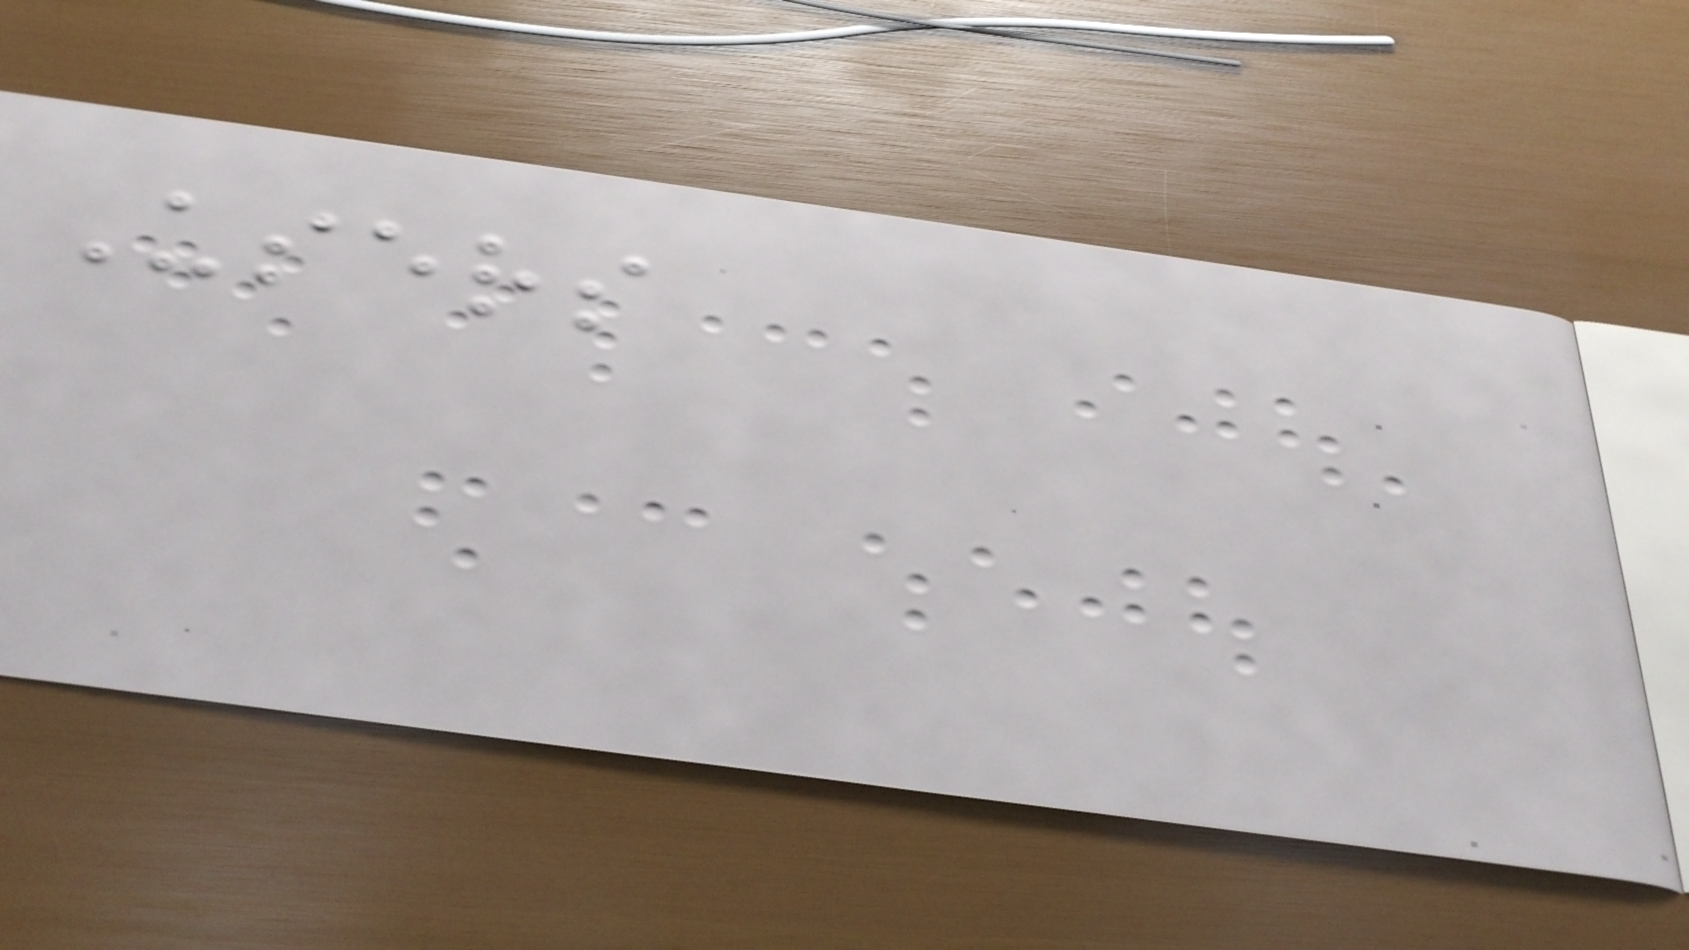Users
